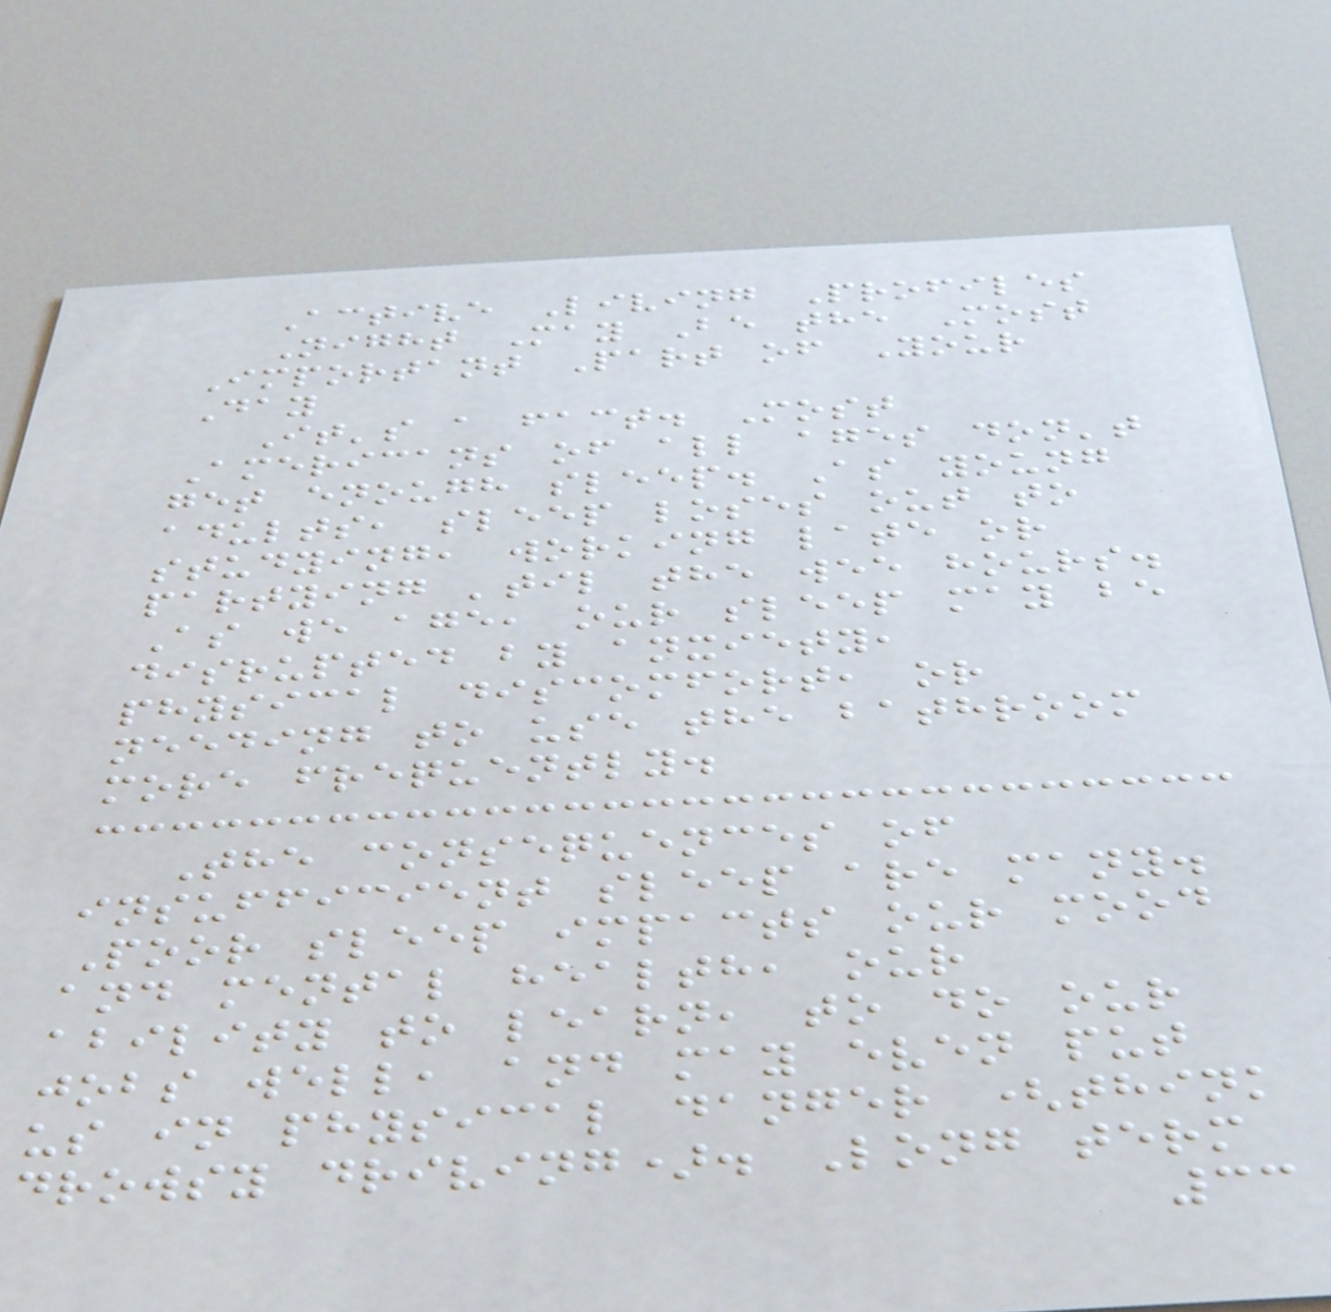Active Living Profiles
Night May Be the Most
Important Part of Your
Day
It's a fact. Most
Americans of all ages don't
get enough sleep. As young
adults, sleep loses out to
studying, working late or
partying 'til the wee hours.
As we age, our sleep may be
disrupted by anxiety,
physical discomfort, or
needing to use the bathroom
more frequently.
The consequences of
insufficient sleep are many.
Poor sleep impacts our mood
and mental health, our
ability to learn, to do our
jobs well, and may even put
us in physical danger (think
drowsy driving). Long term
33
